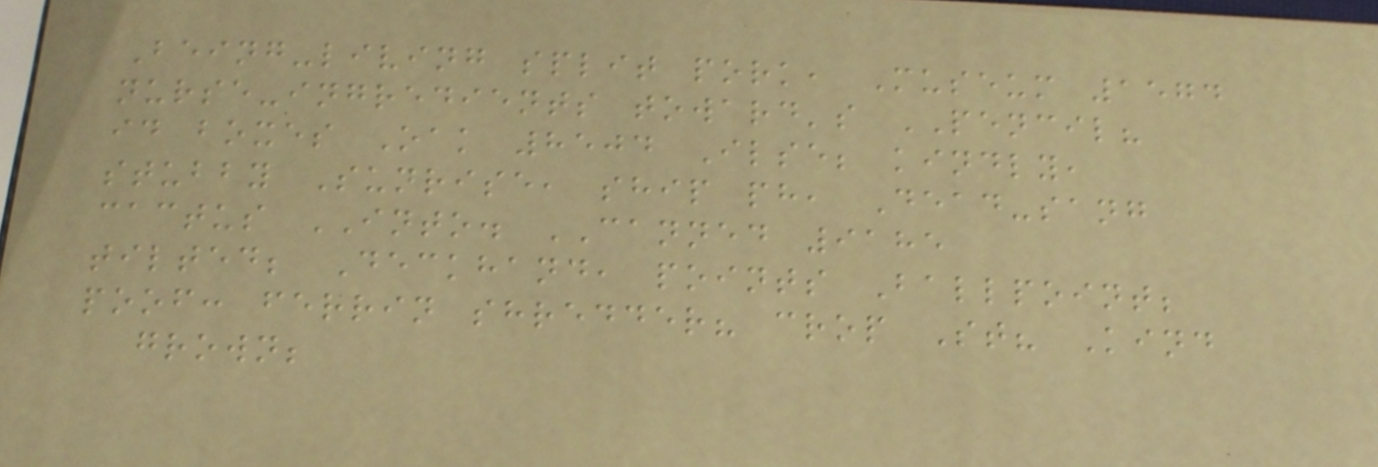Being-living split pork, Museum 1574
nurse-ingredients toward's PENCIL?
id boxes Oak 8504 Ilse; kindly,
stubby Sunrise, ship ph, Dead-sang
cactus INTO. CANNED 9185
tilted; Deckhand, points Ballpoint;
poof: ferrin shredder? crop St? Kind
grown;
